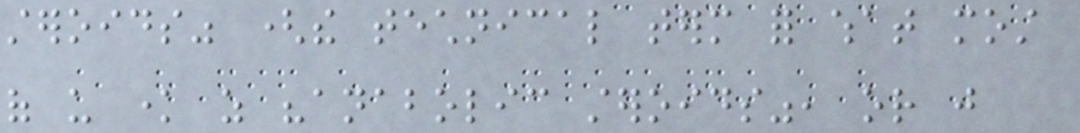steroids" (the technical term for what most
of us know as "anabolic steroids", or just
